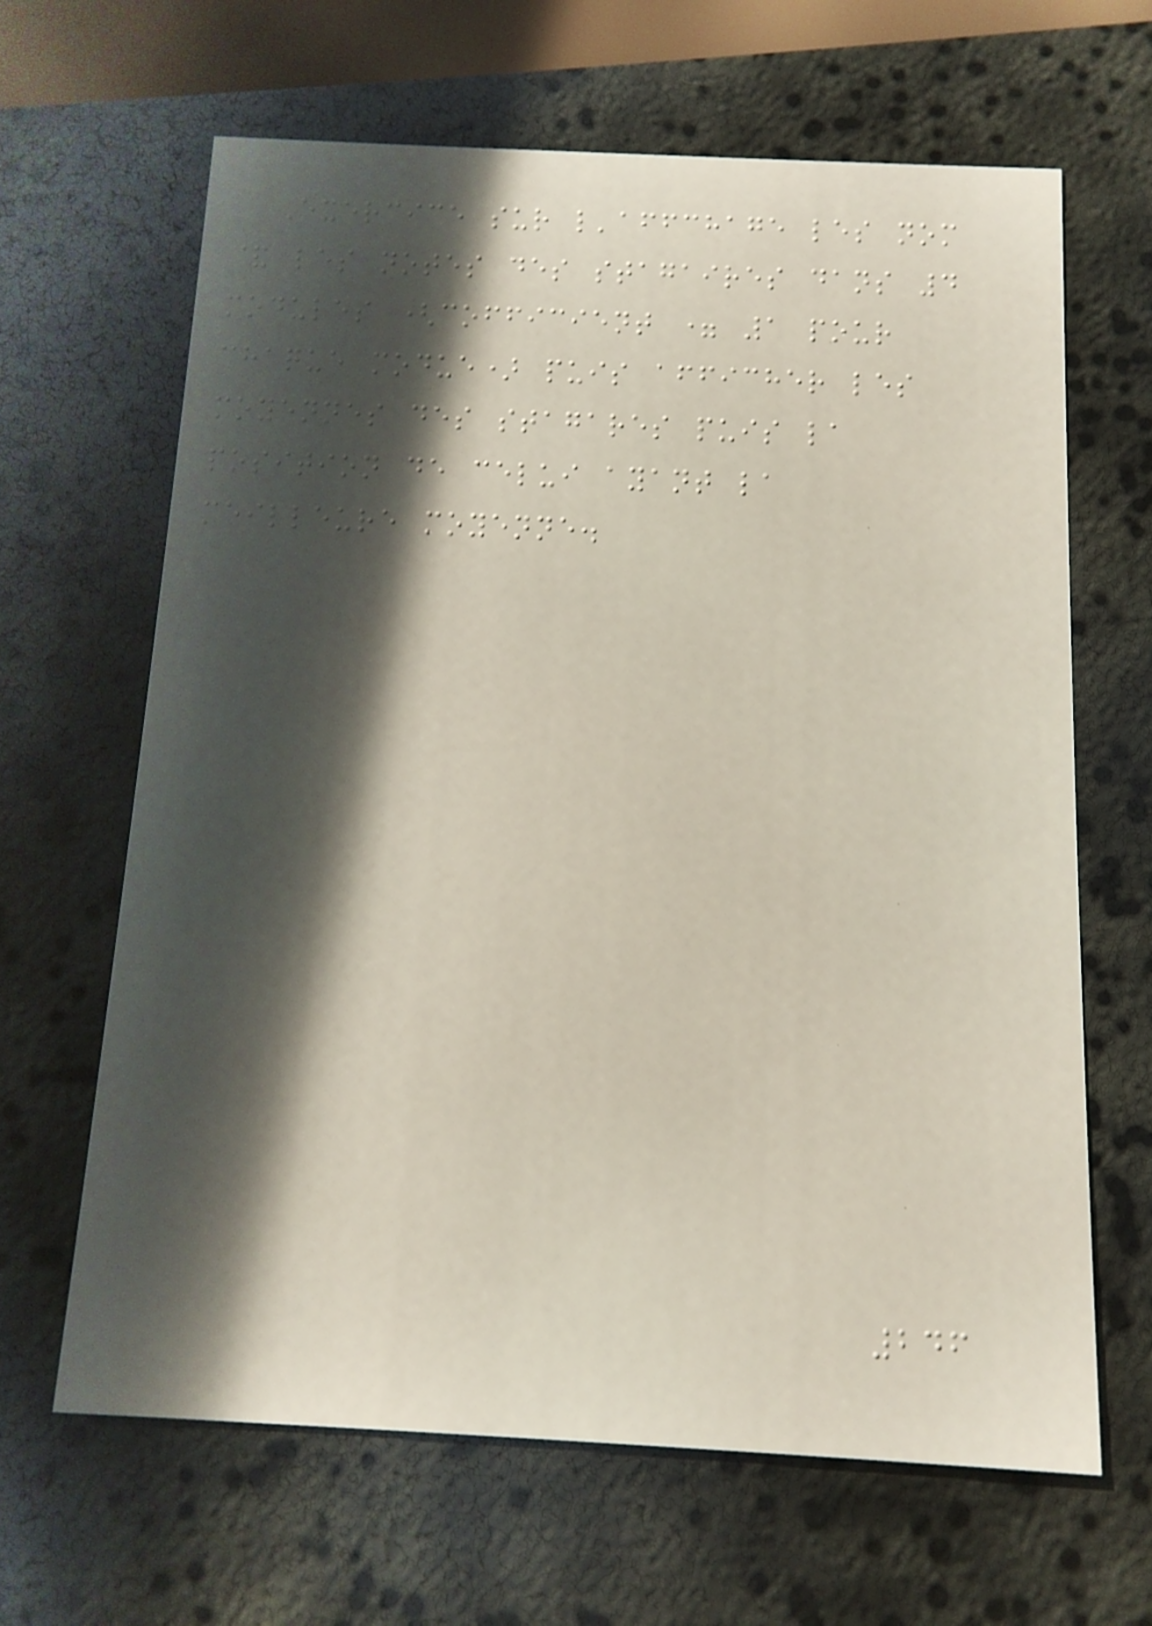Exercice sur l'affchage les nom
& les notes des stagaires dans 4
modules (cofficient = 1 pour
chaque modue) puis afficher les
moyennes des stagares puis la
position de celui ayant la
meilleure moyenne.
246
